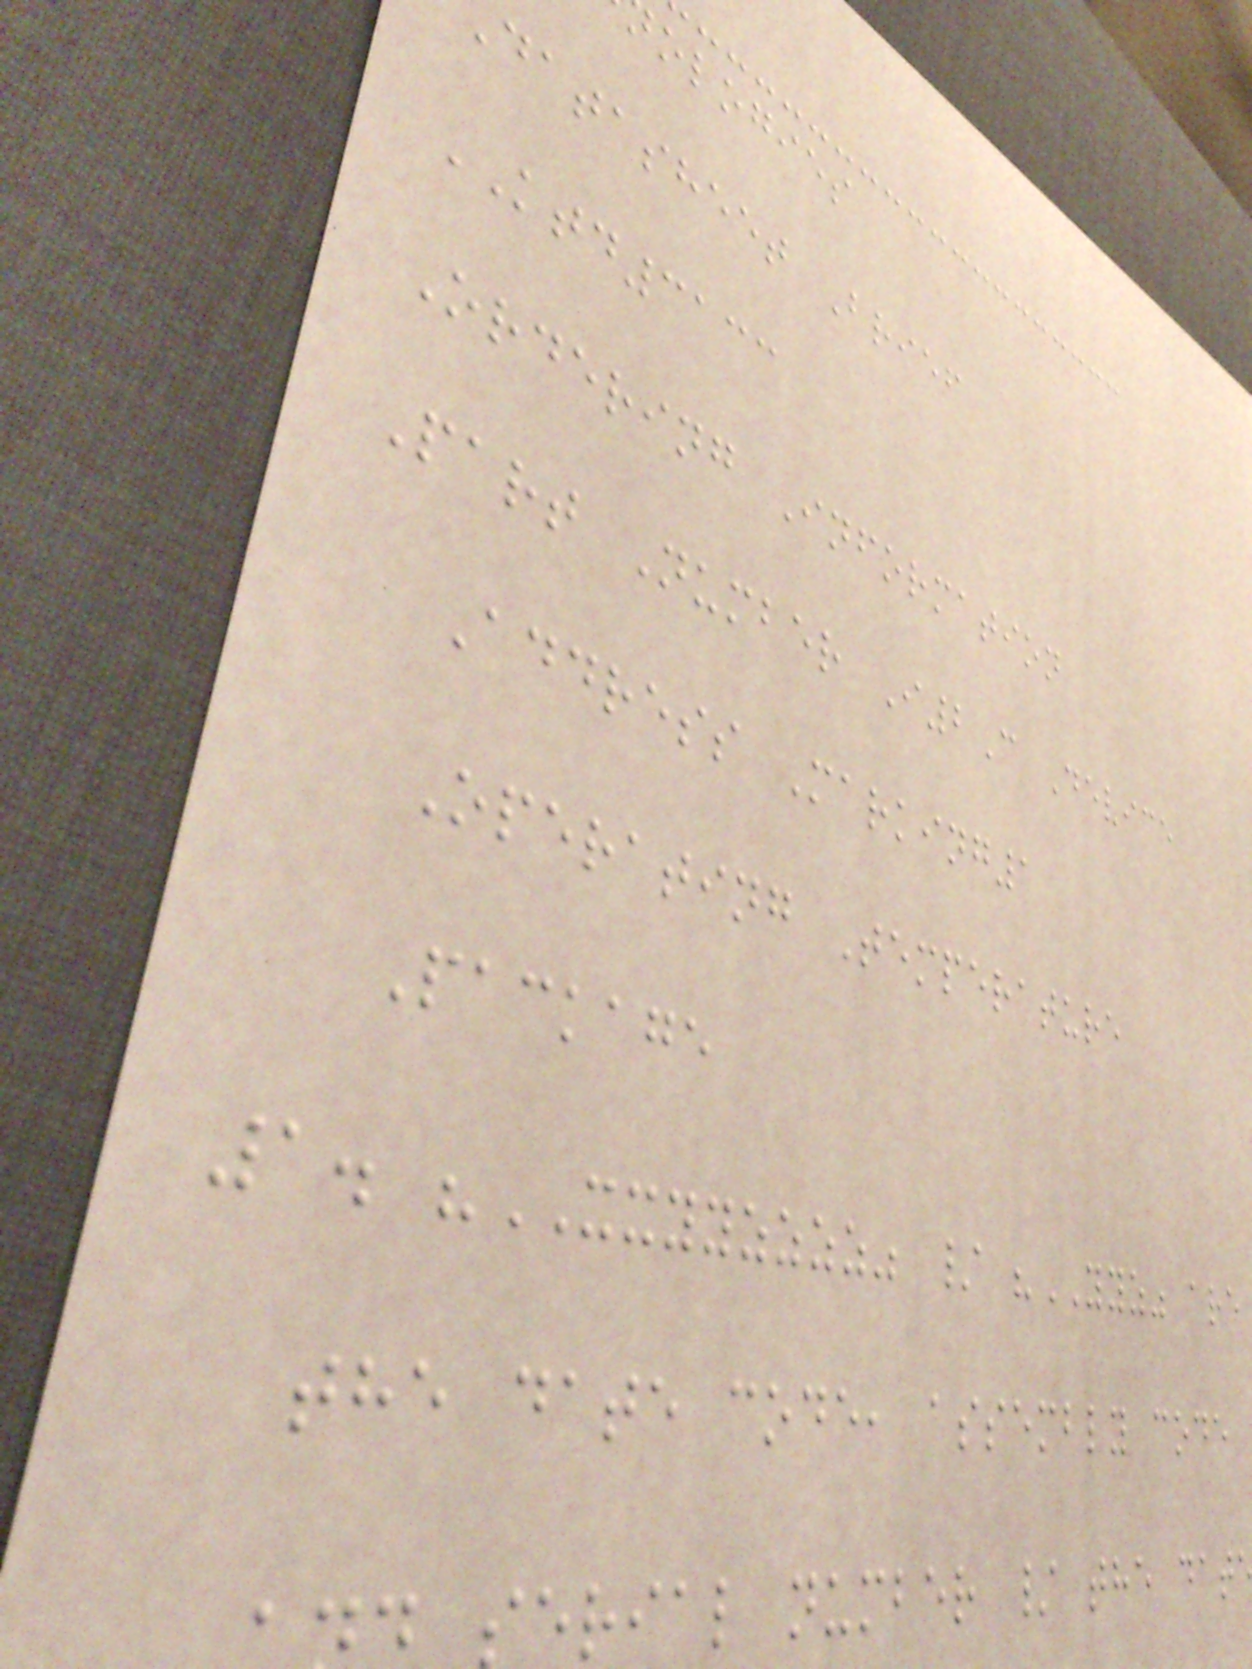ologies
datasheet Brief
KTD3133
Ordering Information
Part Number I2C Device
Address Marking1
Operating Temperature
Package
1. "XXYYZZZZ" / "YYZ" are
the date code, assembly code
serial number / the dat
